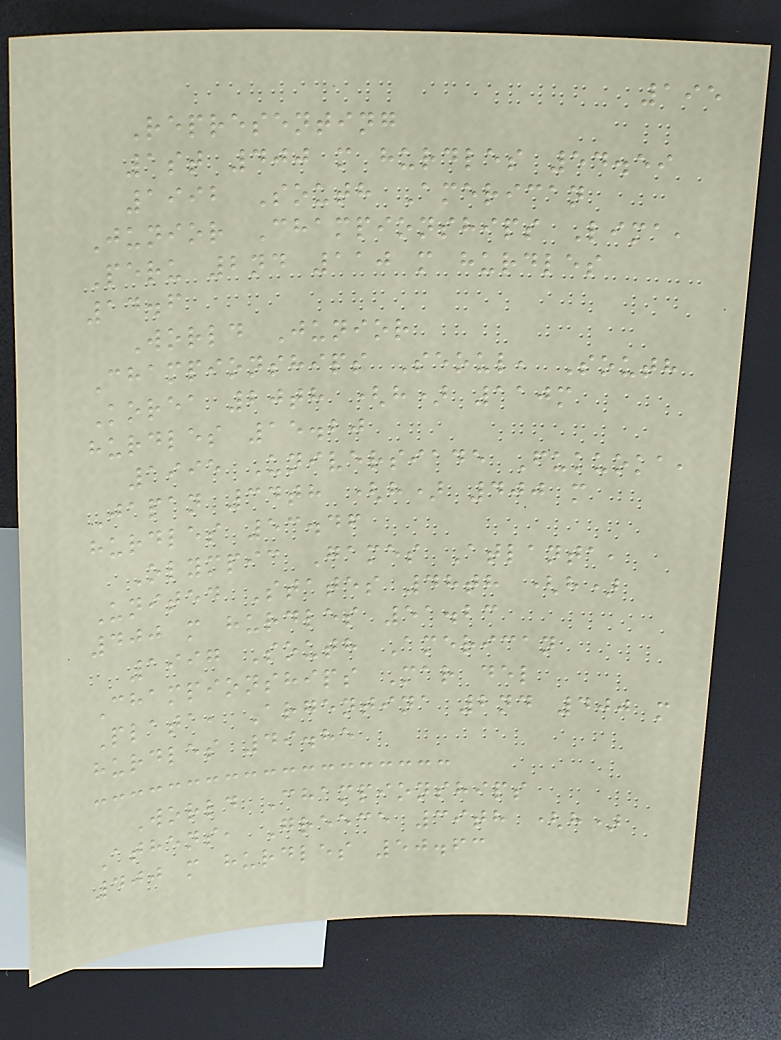195
Representing
1st 400 m hurdles 54.59
1992 South American
Junior Championships Lima,
Peru 2nd 110 m hurdles
14.6
World Junior
Championships Seoul, South
Korea 20th (h) 110m
hurdles 15.20
1995 Universiade Fukuoka,
Japan 34th (h) 400 m
hurdles 53.46
Olympic Games Atlanta,
United States 48th (h)
400 m hurdles 51.23
1997 South American
Championships Mar del
Plata, Argentina 2nd 400 m
hurdles 49.85
World Championships
Athens, Greece 39th (h)
400 m hurdles 50.63
